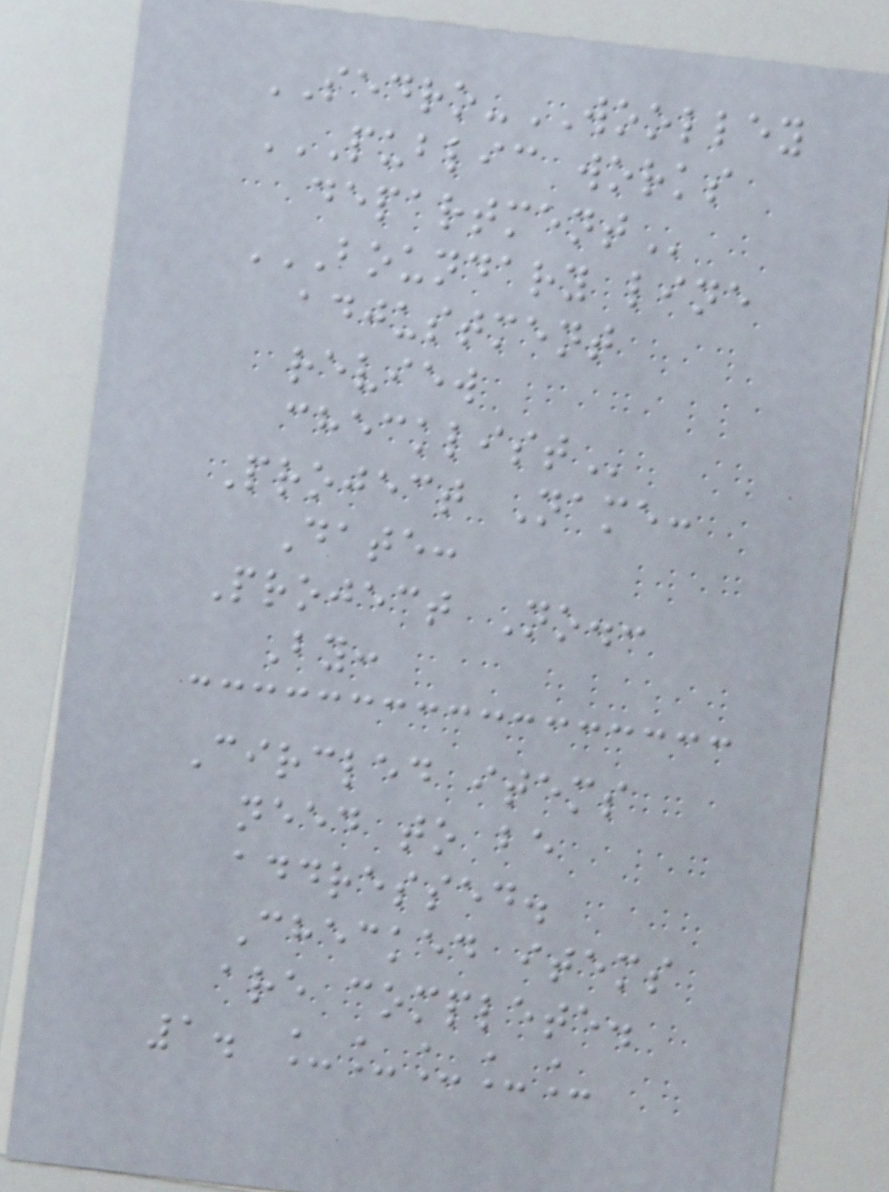SEDRO-WOOLLEY
PUBLIC WORKS
DEPARTMENT
BOUNDARY LINE
ADJUSTMENT
REVIEW
CHECKLIST
Project Name:
Date:
Project No.:
By:
Circled items
need to be
addressed.
Checked items
are complete.
1. _____
